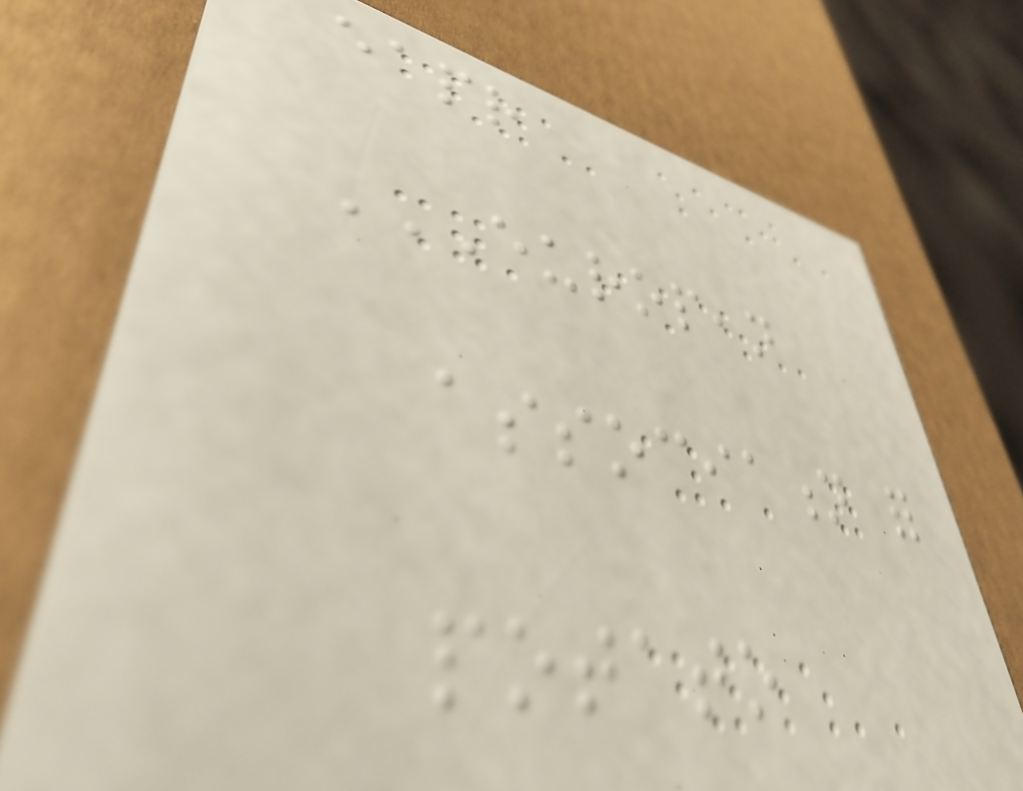eapr
EUROPEAN
ASSOCIATION FOR
POTATO
